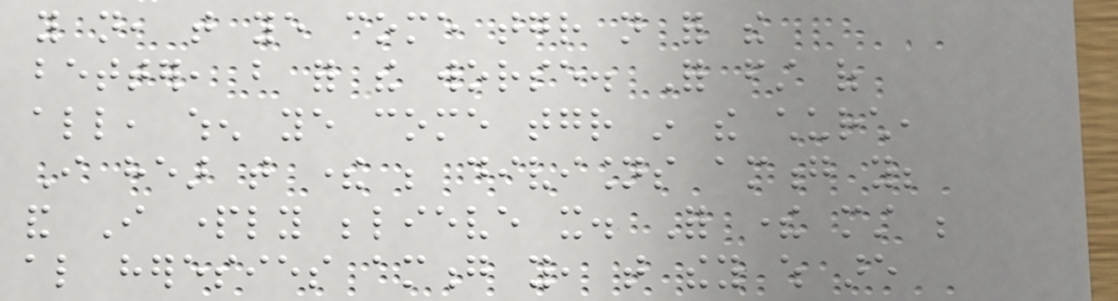you not, that ye come together not for the
better, but for the worse. For first of
all, when ye come together in the church,
I hear that there be divisions among you;
and I partly believe it. For there must be
also heresies among you, that they which are
